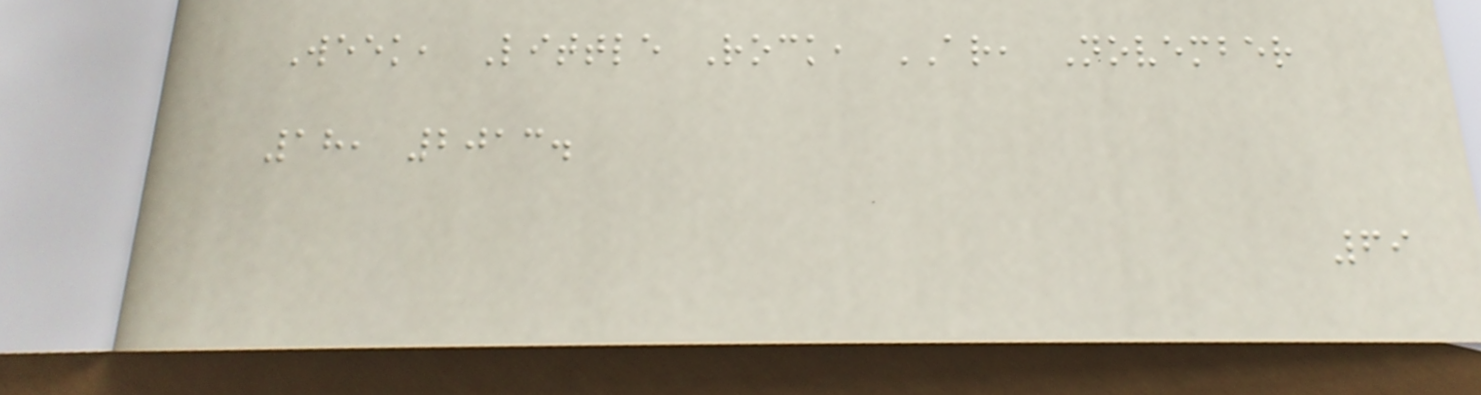Week, Little Rock, AR, November
18, 2013.
69
